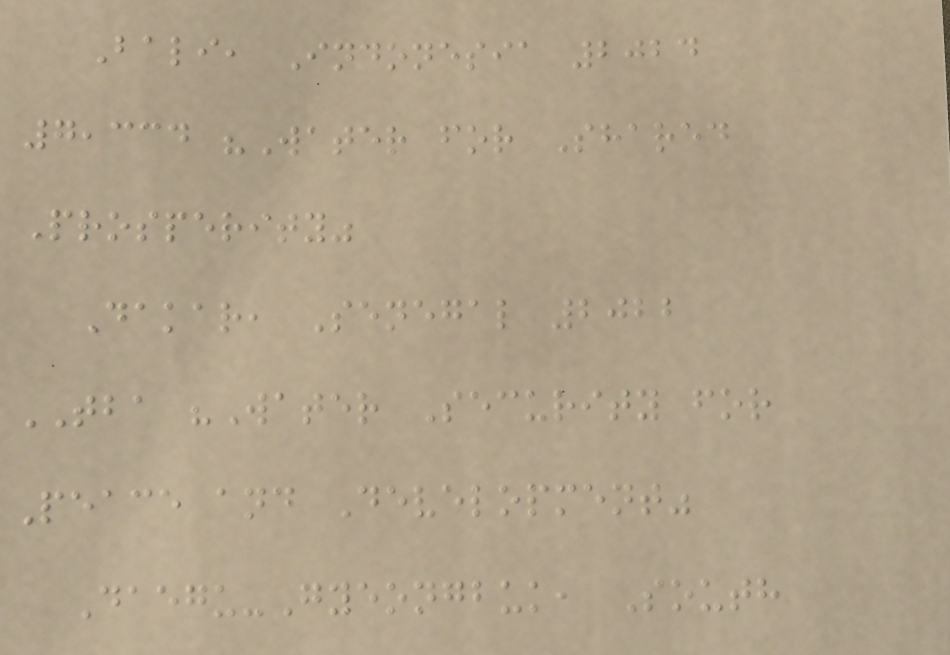Bali, Indonesia 2024
7,334 "Water for Shared
Prosperity"
Dakar, Senegal 2022
TBA "Water Security for
Peace and Development"
Daegu-Gyeongbuk, South
